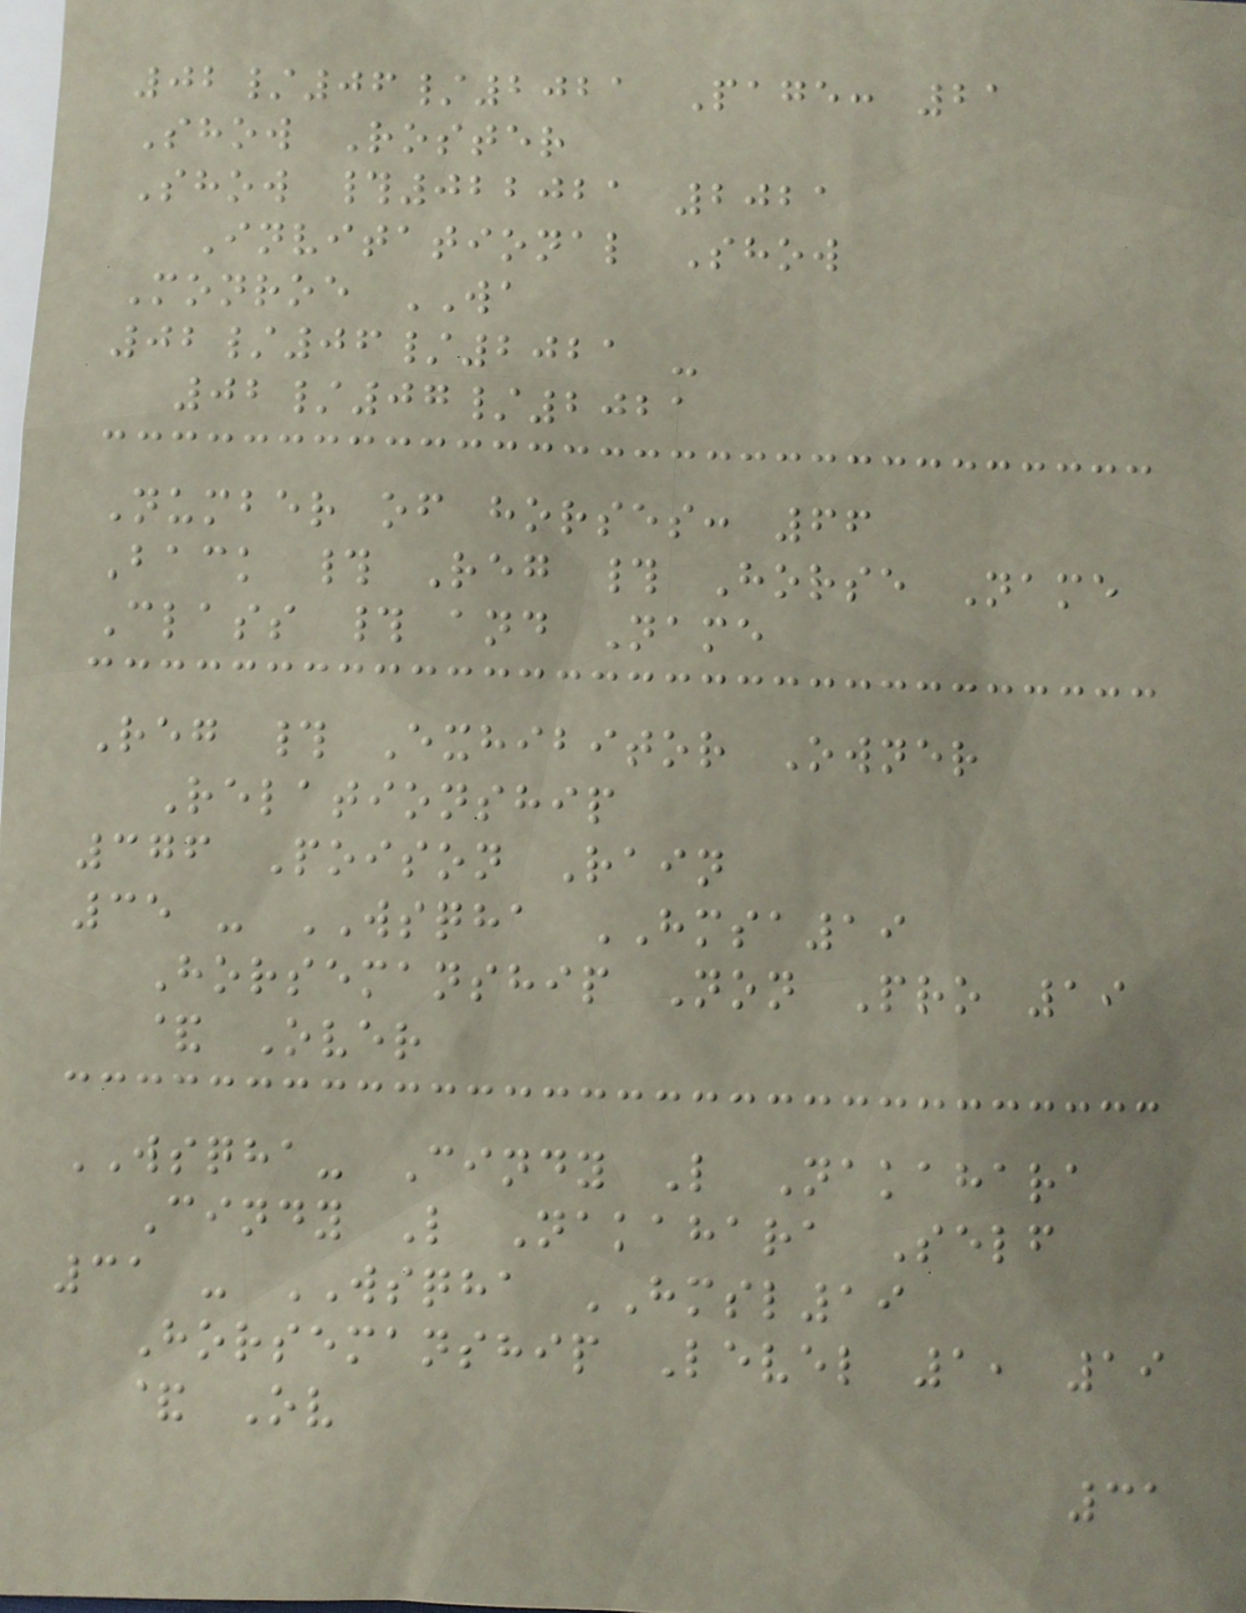02/06/2021 Page: 21
Show Roster
Show #022021 2021
Invitational Show
Monroe WA
02/06/2021 -
02/07/2021
Number of horses: 66
Back # Reg # Horse Name
Class # and Name
Reg # Exhibitor Owner
Relationship
376 Poison Rain
35 - WSQHA HMSA19
Horsemanship Non Pro 19
& Over
WSQHA- Cindy L Nakahara
Cindy L Nakahara Self
31 - WSQHA HMSL19
Horsemanship Level 1, 19
& Ov
31
